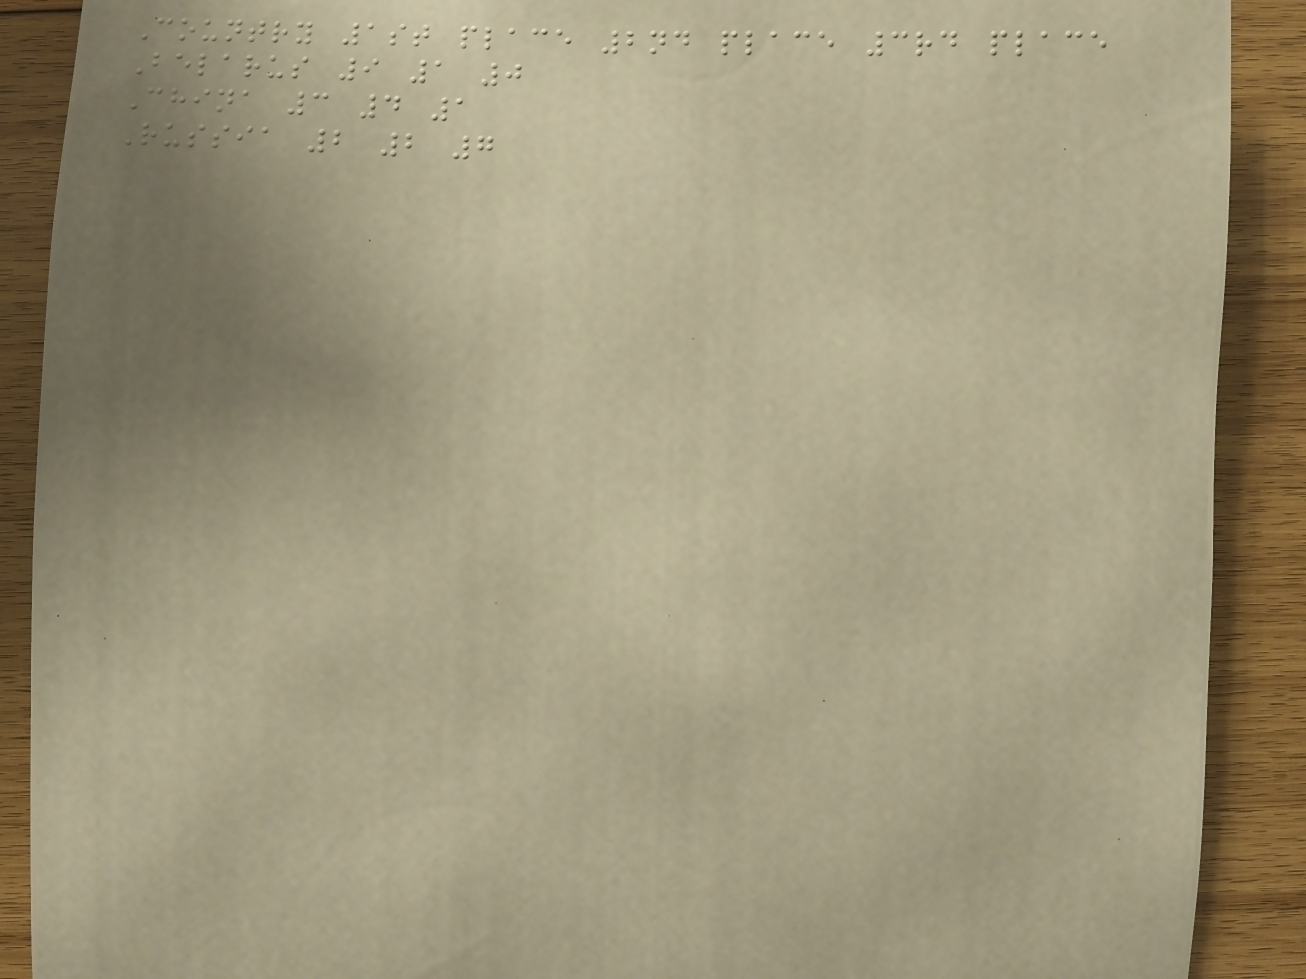Country 1st place 2nd place 3rd place
Belarus 9 1 0
China 3 4 1
Russia 2 2 7
